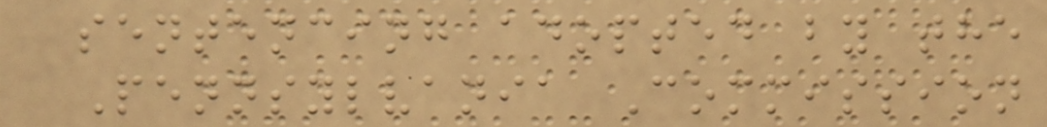sentencing adopted by the
Pennsylvania Commission
